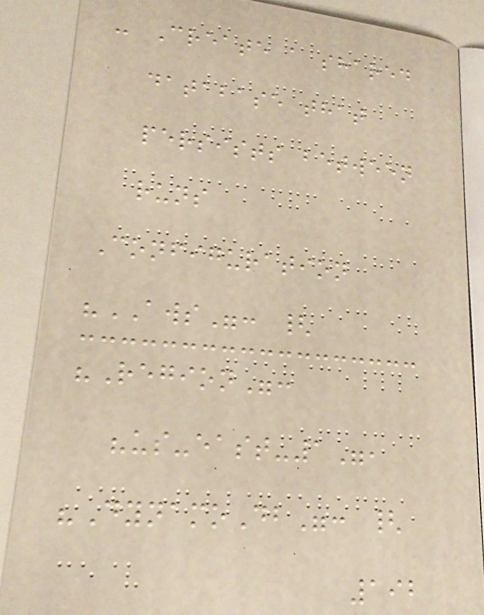- Create a shared
database that
persists between
runs
Configuration
"AWS": {
"Region":
"us-east-1",
"DynamoDb": {
192
